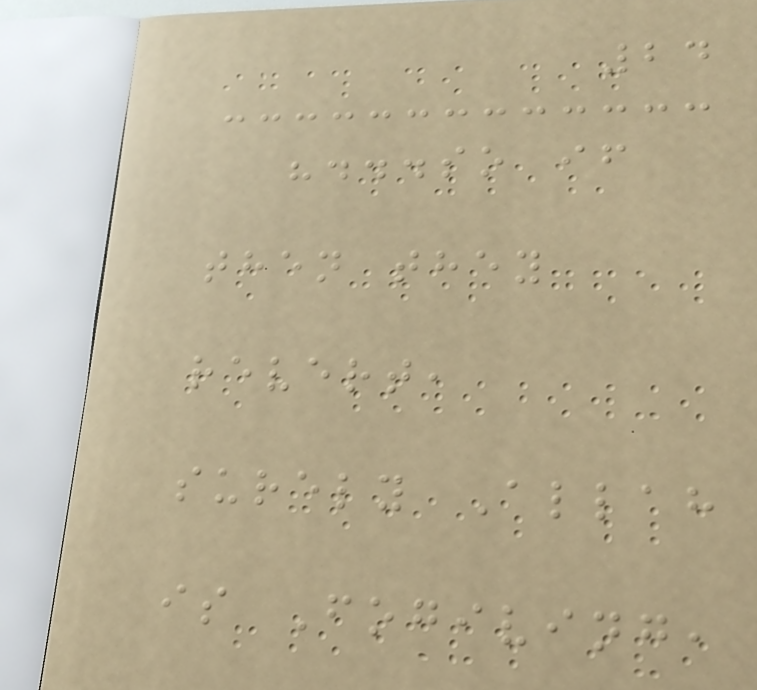24
"...so if
then they
revert,
surely Allah
is Fogiving,
